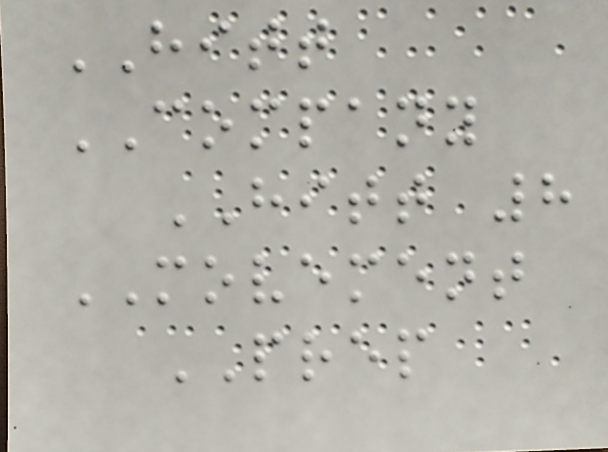HITT
COMPANY
HITT 8
MOVEMENT
PREP
